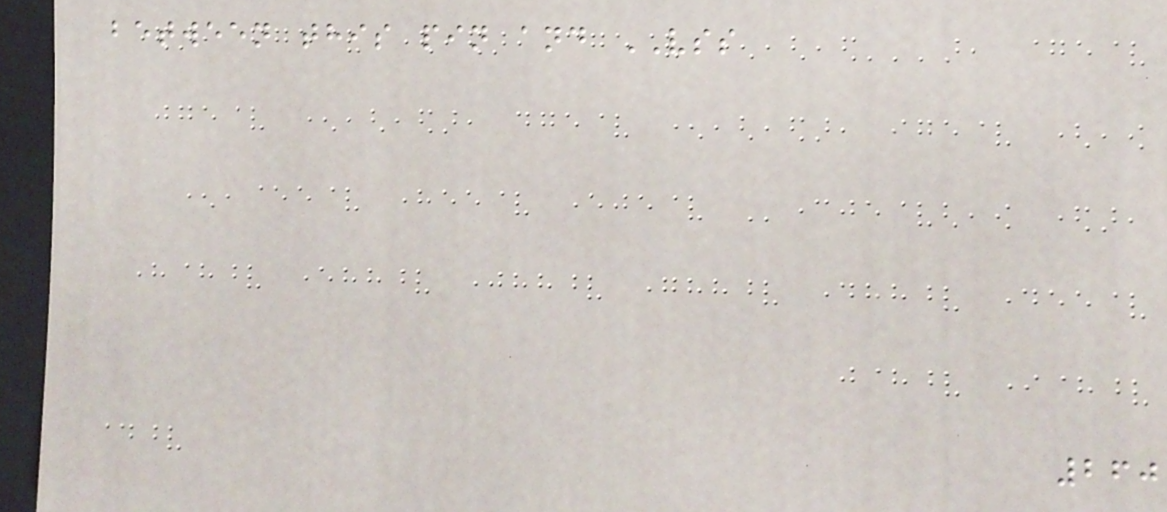between this pin and VSS
260
